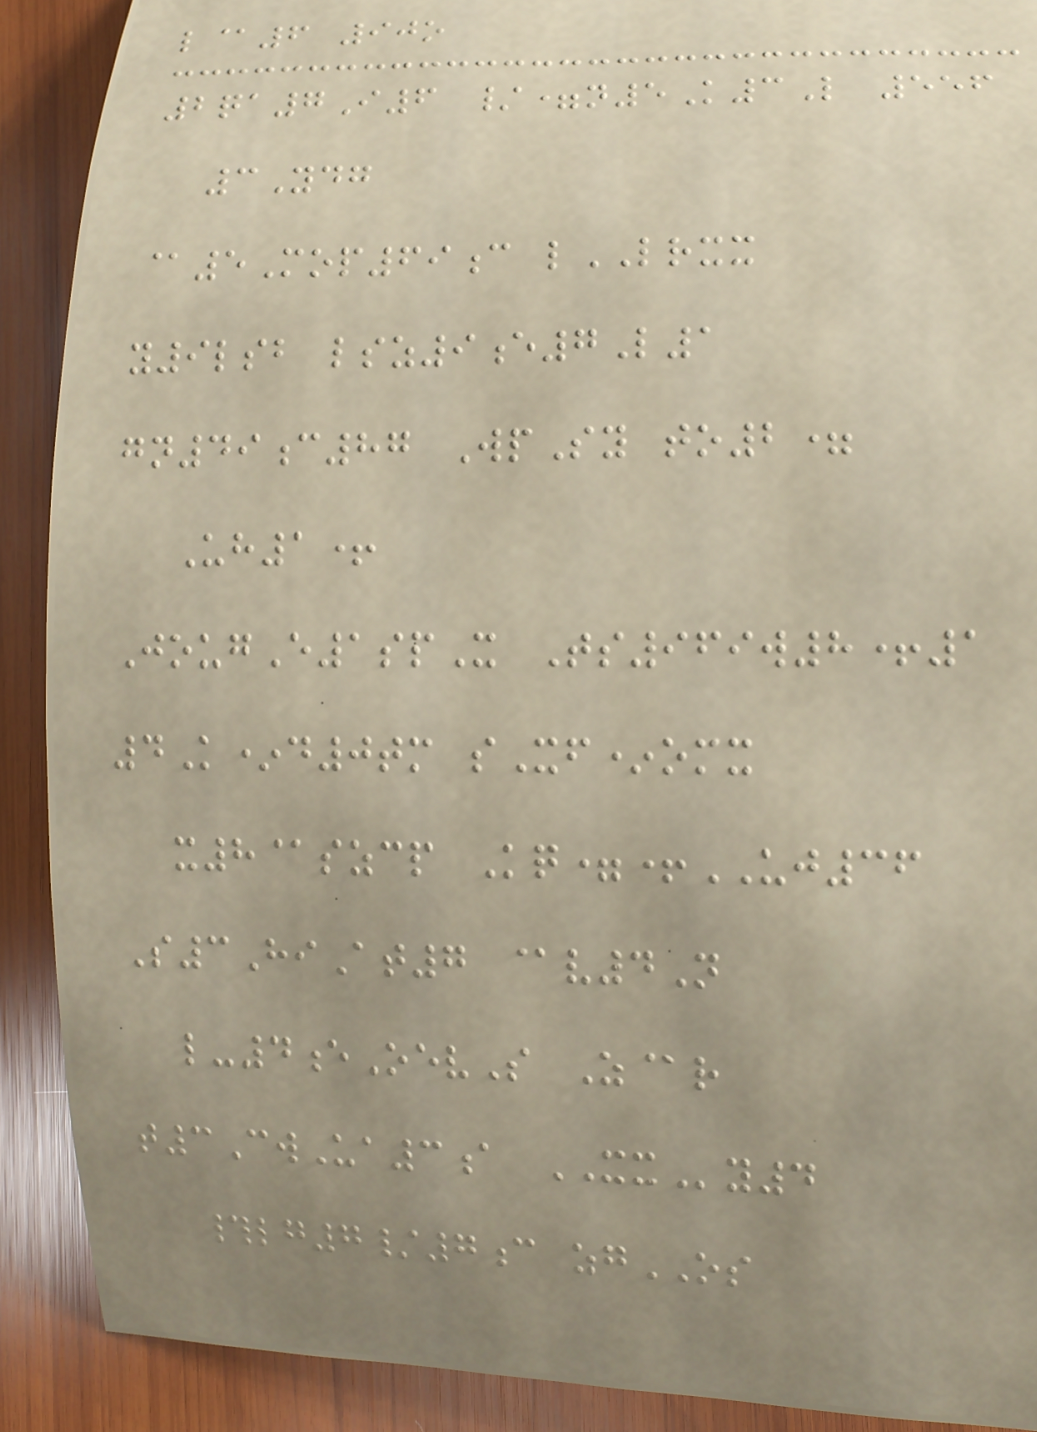l@6 90o
2qa7I6 /=n5K3L 556
3Ydg
@5Mop69c lLRXX
y9lsb lsz9e7L1
gn49c87 WpSy to2=
Uh1+
JougE1spX Ts969w8+1
4K*d0tm sXf*omx
x8@szcp Kq=+UJ36
S3HiAt7 @v4N
l-4eOevS Z@r
t3CwUa3a XXy4
#lg7/7c zgOS
